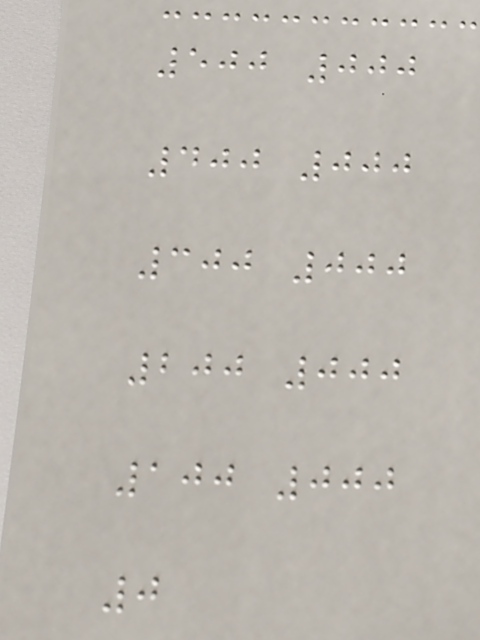500 000
400 000
300 000
200 000
100 000
0
